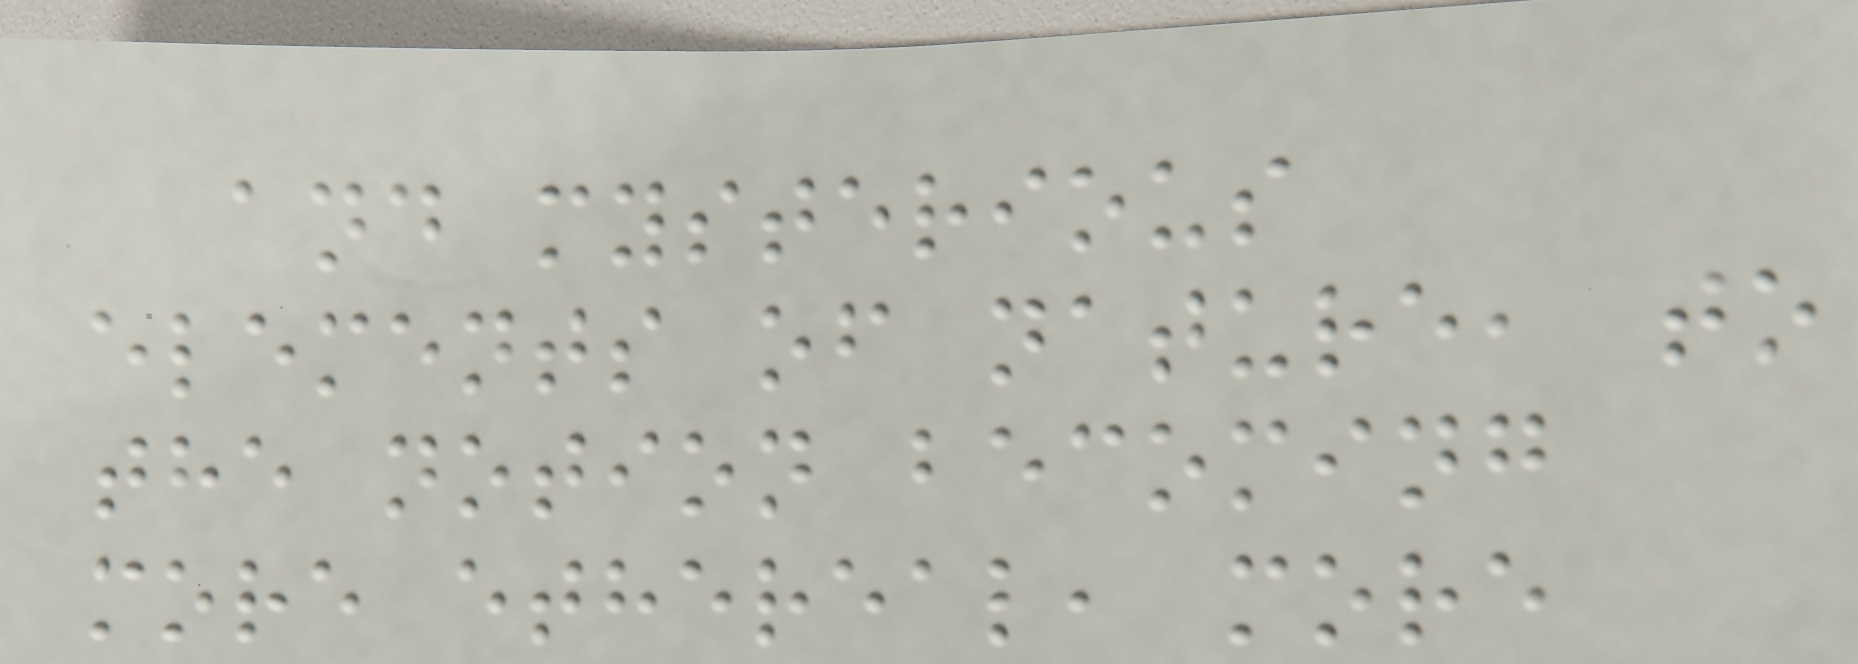and mysterious
elements of nature, to
the notion becoming
more ethereal, more
